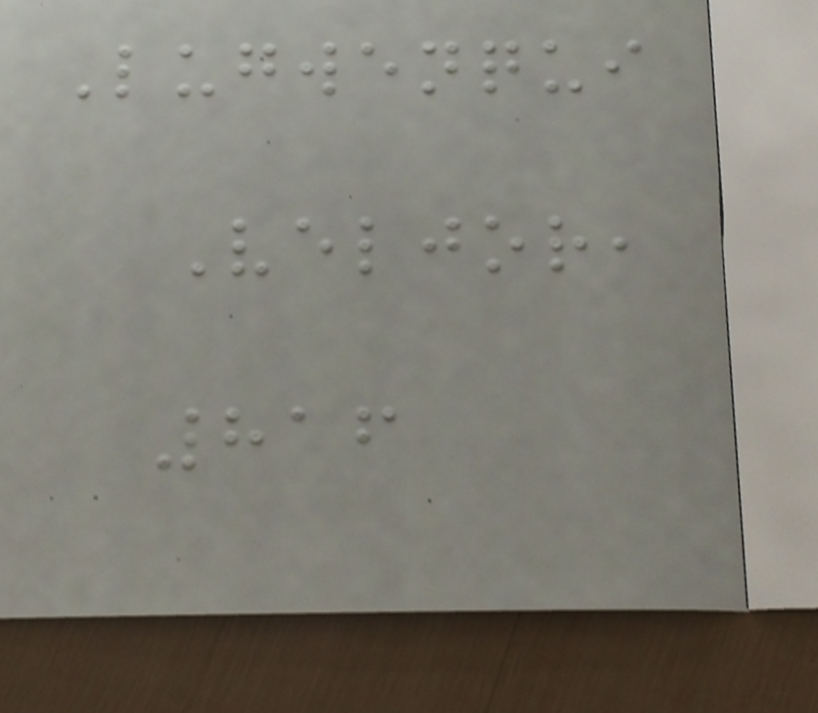Lugwenqui
Veljor,
816
